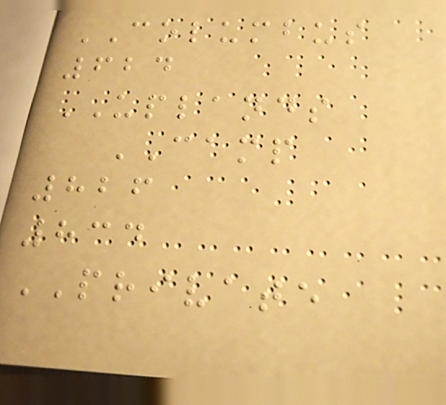COLUMBUS
624
UPLANDS
CAMP
826
834
PRIVATE
